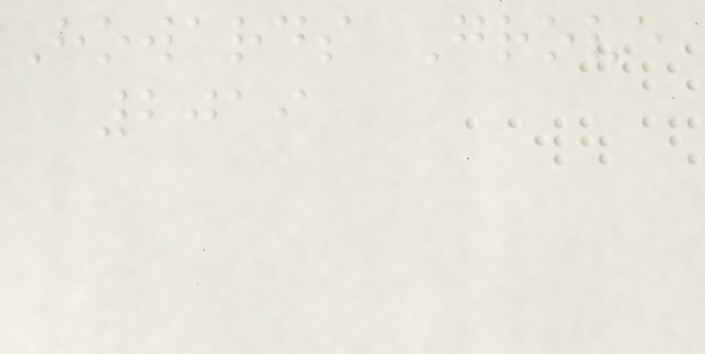Howards Grove
2019
